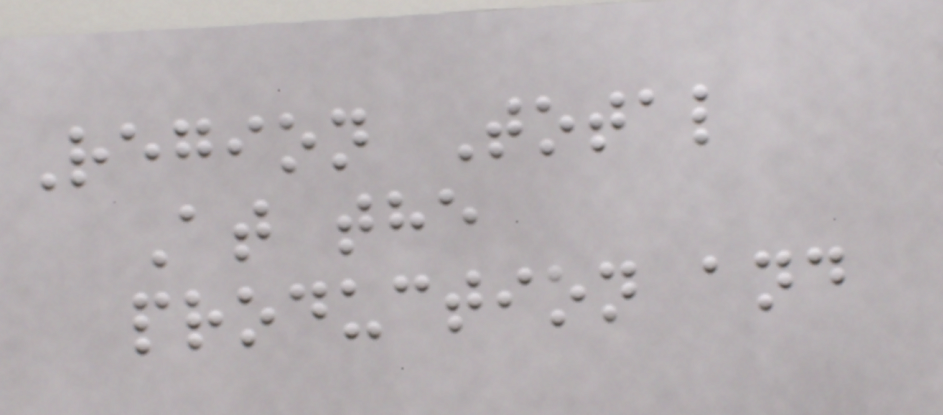Region Total
At the
production and
